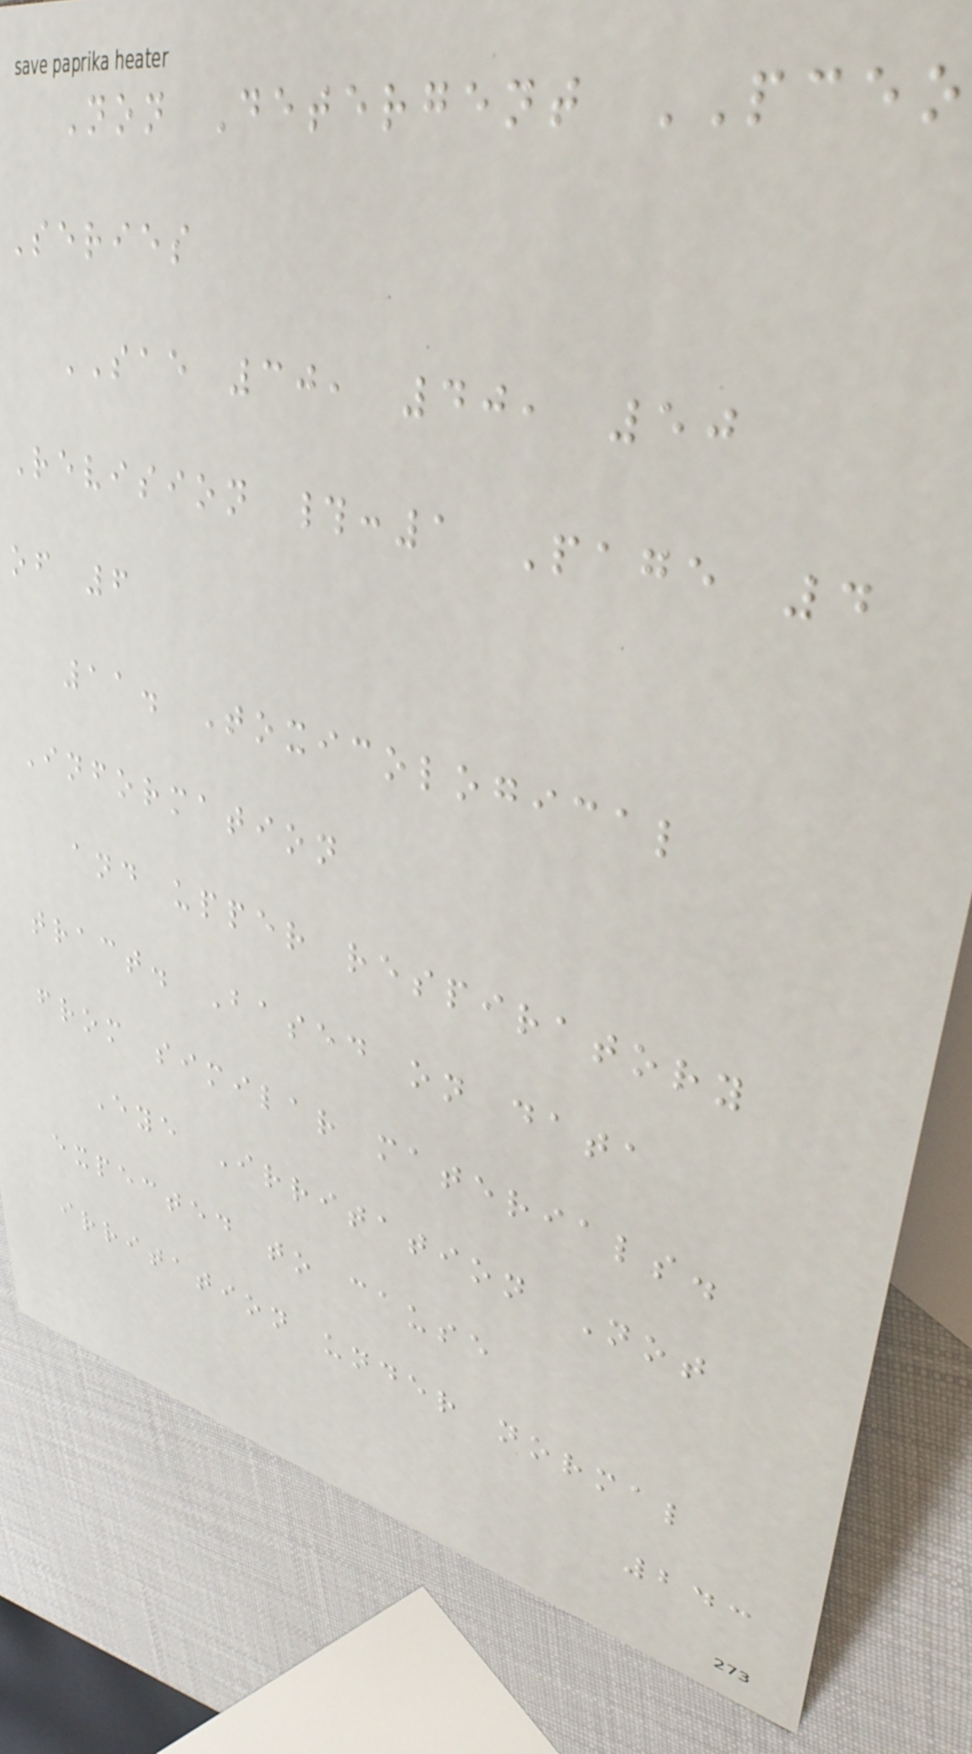Non Detergent PCEO
Series
SAE 30, 40, 50
Revision #:1 Page 4
of 6
11. Toxicological
Information
and upper respiratory
tract. Based on data
from similar materials.
Eye Irritation Not
expected to cause
irritation under normal
243
